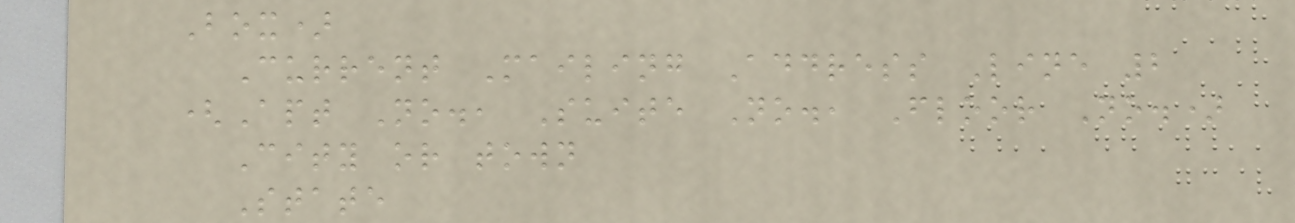Box)
Current Mailing Address Line 2
(Apt No., Suite No., Floor No.)
City or town
State
